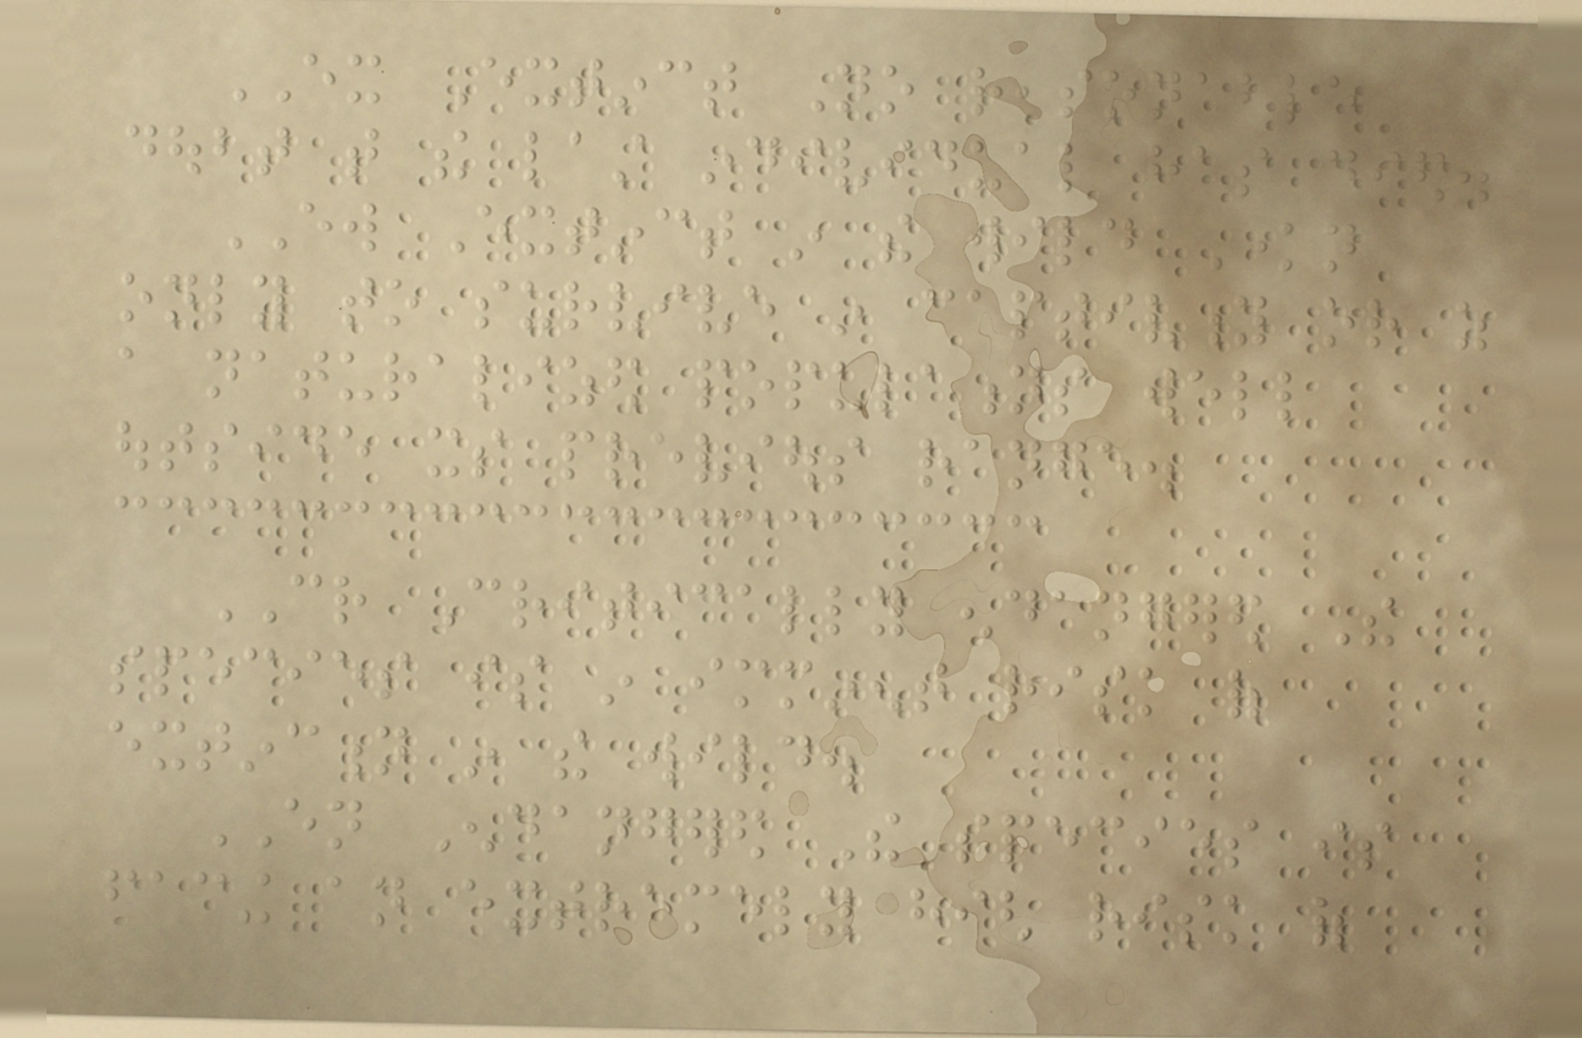EX Extinct No reasonable
doubt that the last individual has died.
EW Extinct in the wild Known
only to survive in captivity or as
a naturalized populations well
outside its previous range.
CR Critically endangered The
species is in imminent risk of
extinction in the wild.
EN Endangered The species is
facing an extremely high risk of
